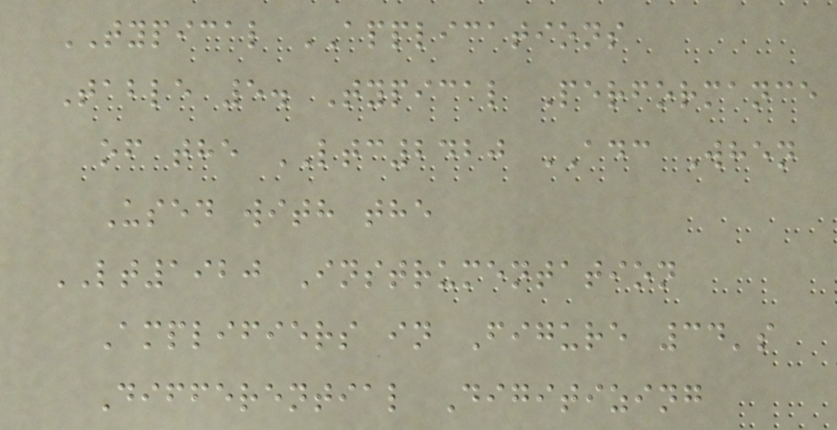TYPICAL APPLICATIONS
Table 5. Typical Performance
of the LTC2420 ADC When
Used with the
LT1920 Instrumentation
Amplifiers in Figure 34's
Differential Digitizing
